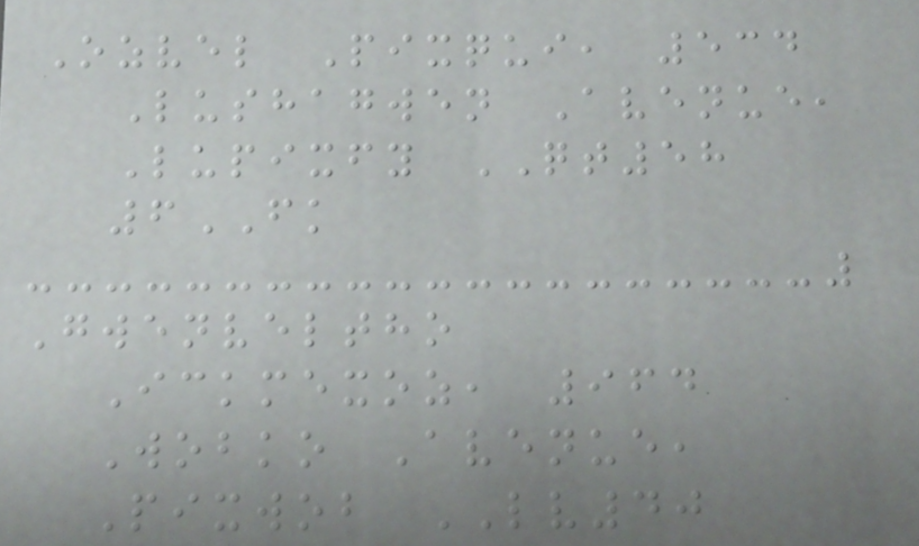Ozvel Pixqui, 534
Lushagwen Avenue,
Lupixfy QT58
6FK
Gwenveltho
Ickmexoz, 964
Wobko Avenue,
Pixwob LV40
